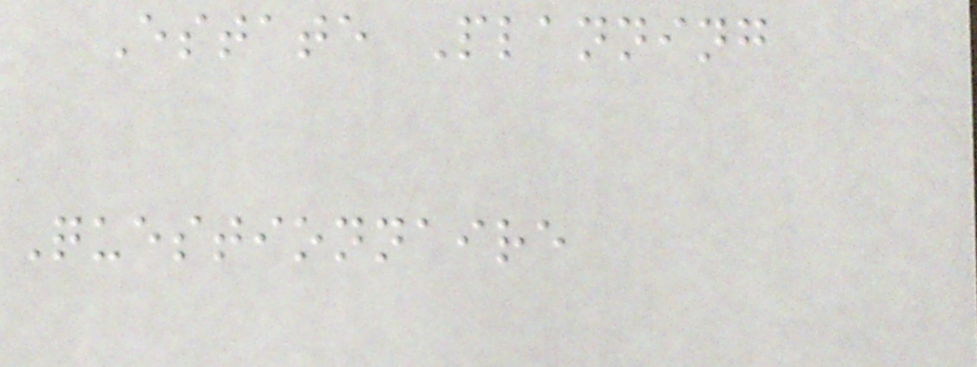Estate Planning
Questionnaire
